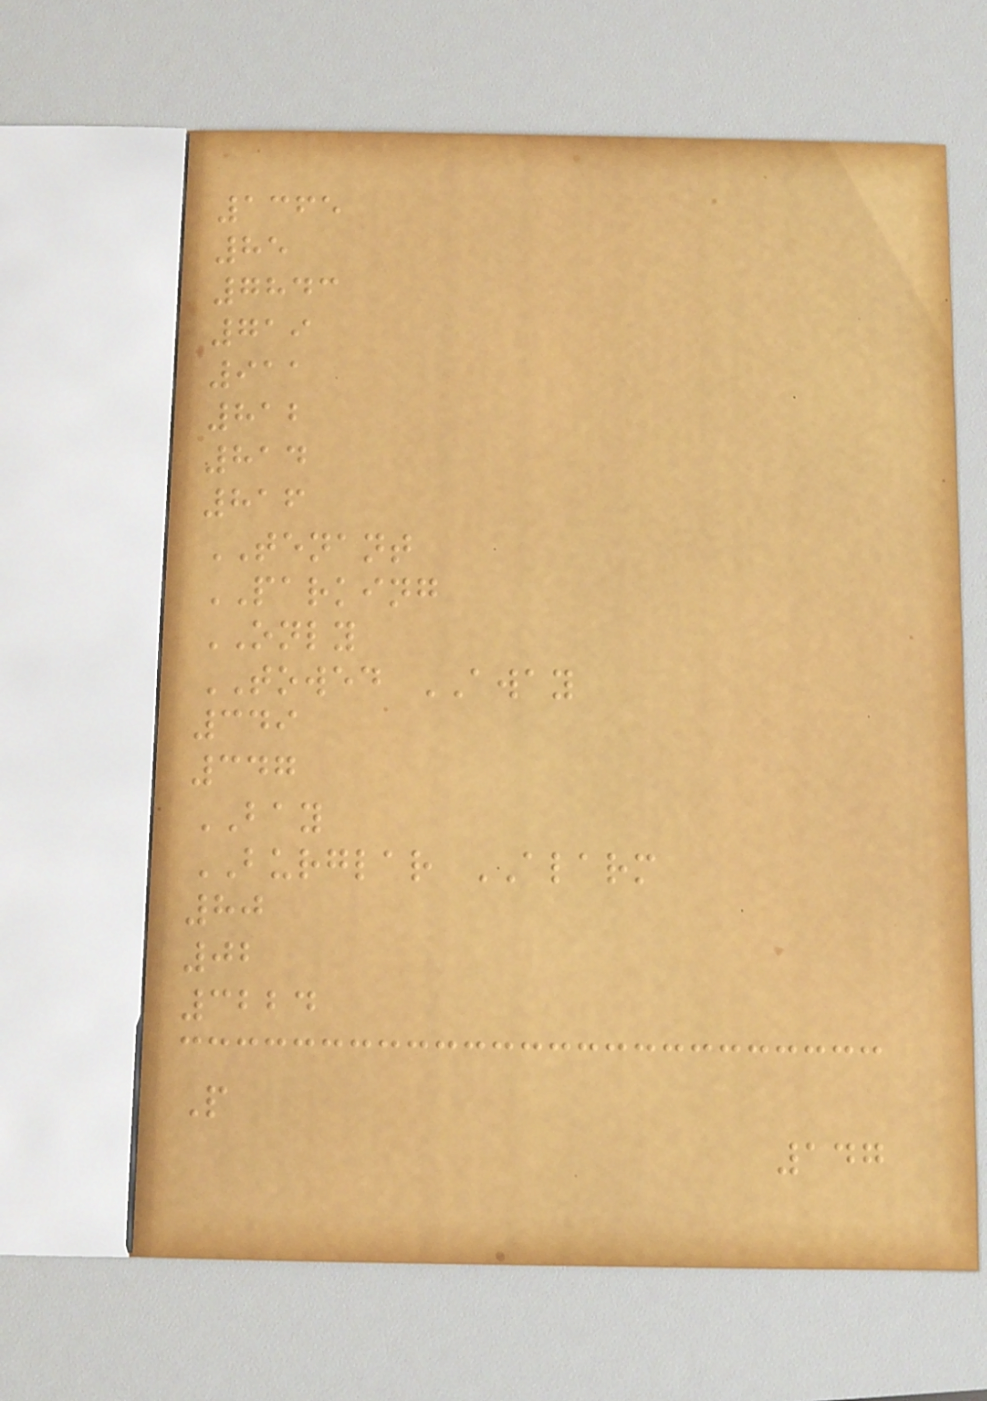1365
85
7843
719
911
812
814
816
TENANT
PARKING
ONLY
TOWED AWAY
349
347
BAY
BURGLAR ALARM
80
02
3224
P
147
